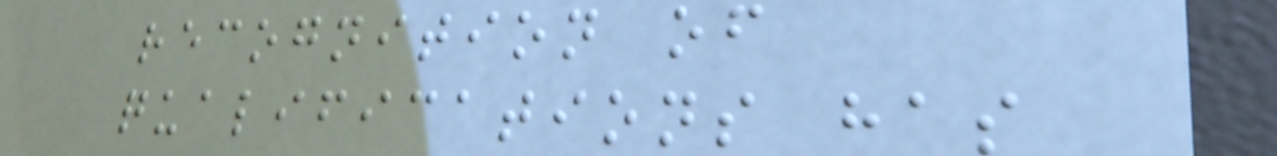recognition of
qualifications has
